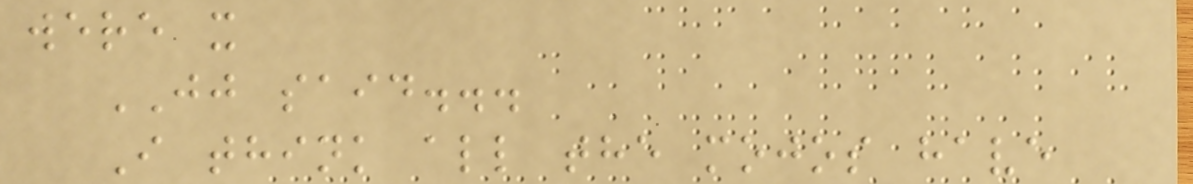were x
JJ said...
I think all the mojos have
